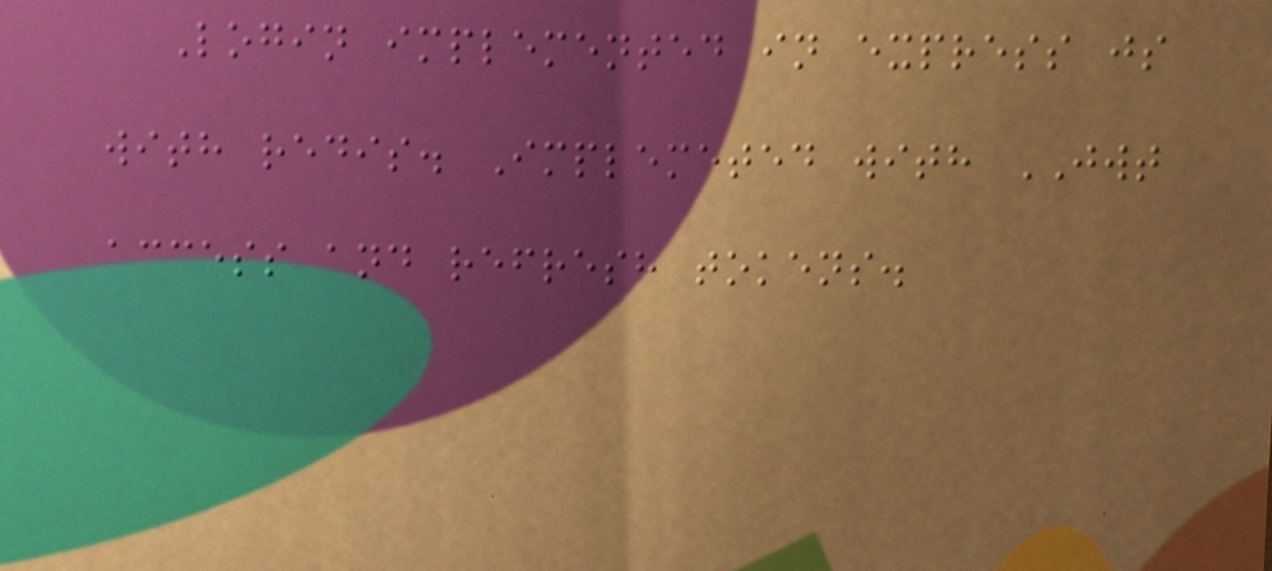Login implemented in express js
with redis. Implemeted with JWT
access and refresh tokens.
